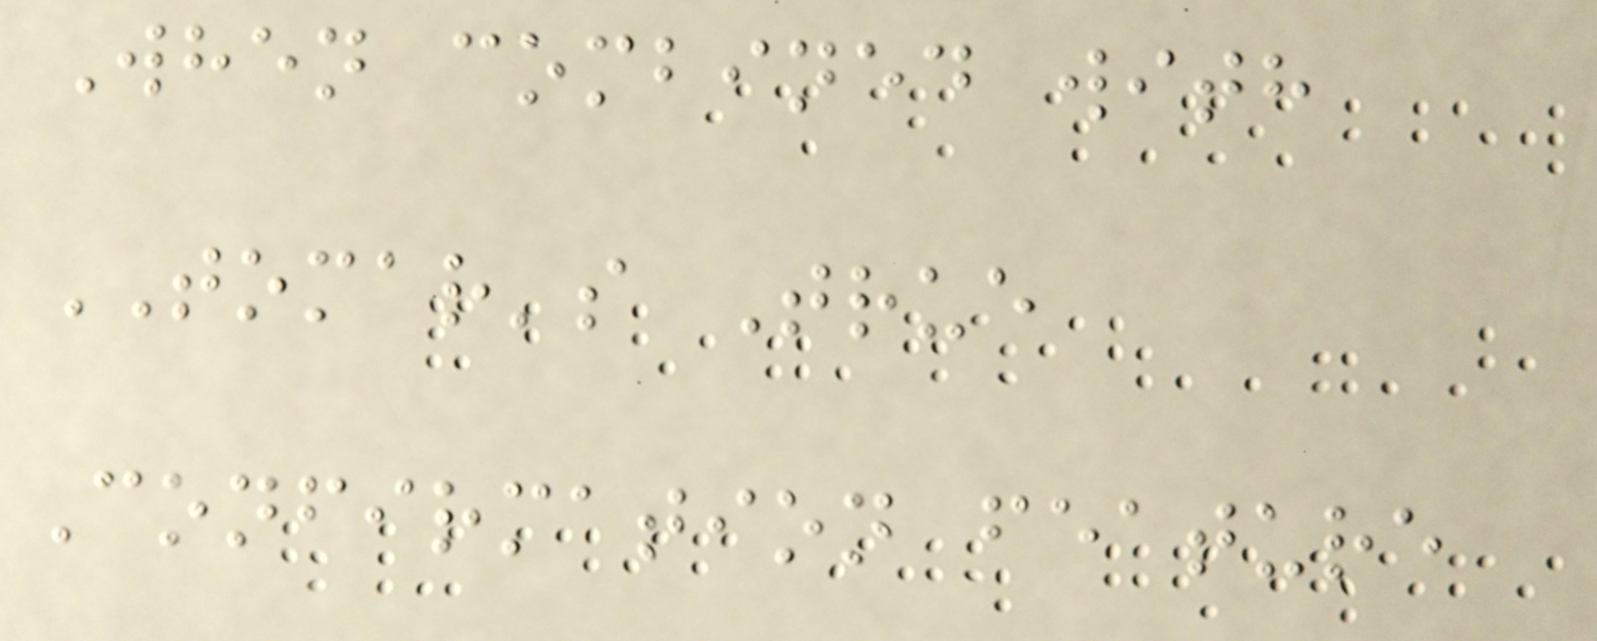When combined with
TOMAR's True
Confirmation feature
